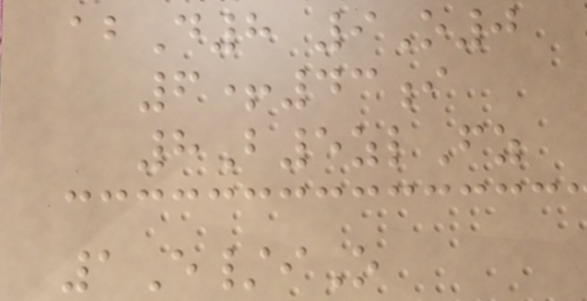abD8 9O0
6+43i
8B5zlFz
1E/iO
